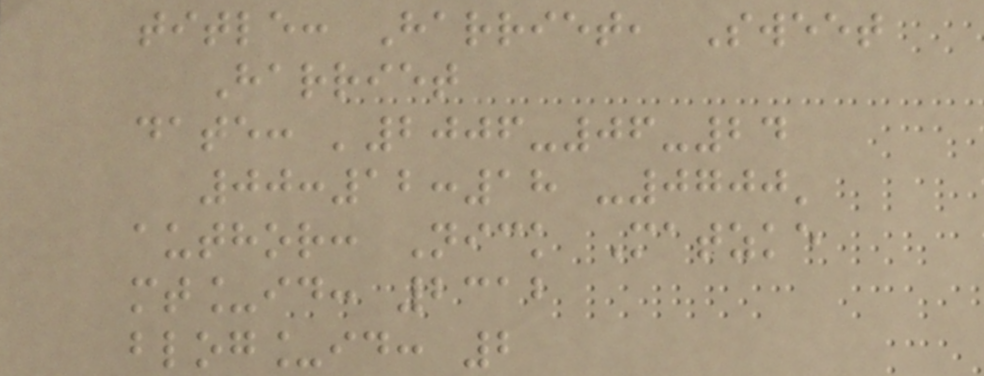title: Harriet, Sweet
Harriet
date: '2006-06-24
00:12:18 -0700'
author: Nick Matzke
mt_id: 2312
blog_id: 2
